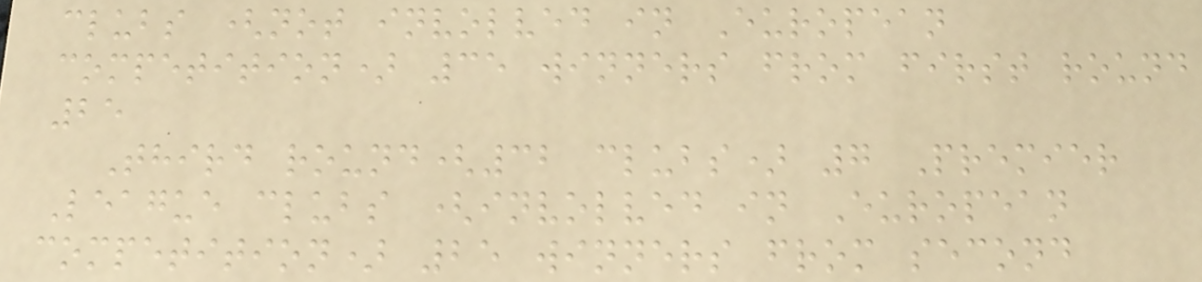clubs (not involved in European
competition) 35 winners from first round
25
Third round(32 clubs) 7 Premier
League clubs (involved in European
competition) 25 winners from second
